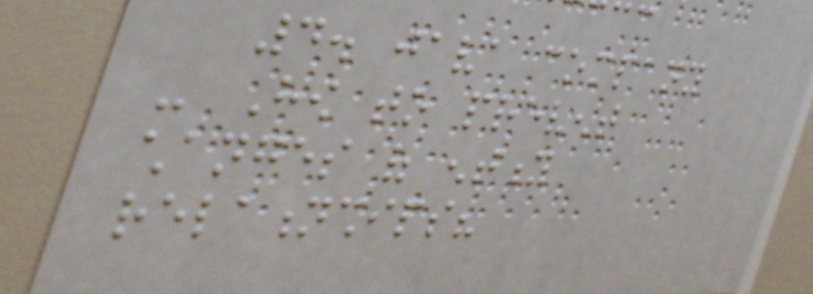4. java company
- How to prevent
changes of entity
relationships?
